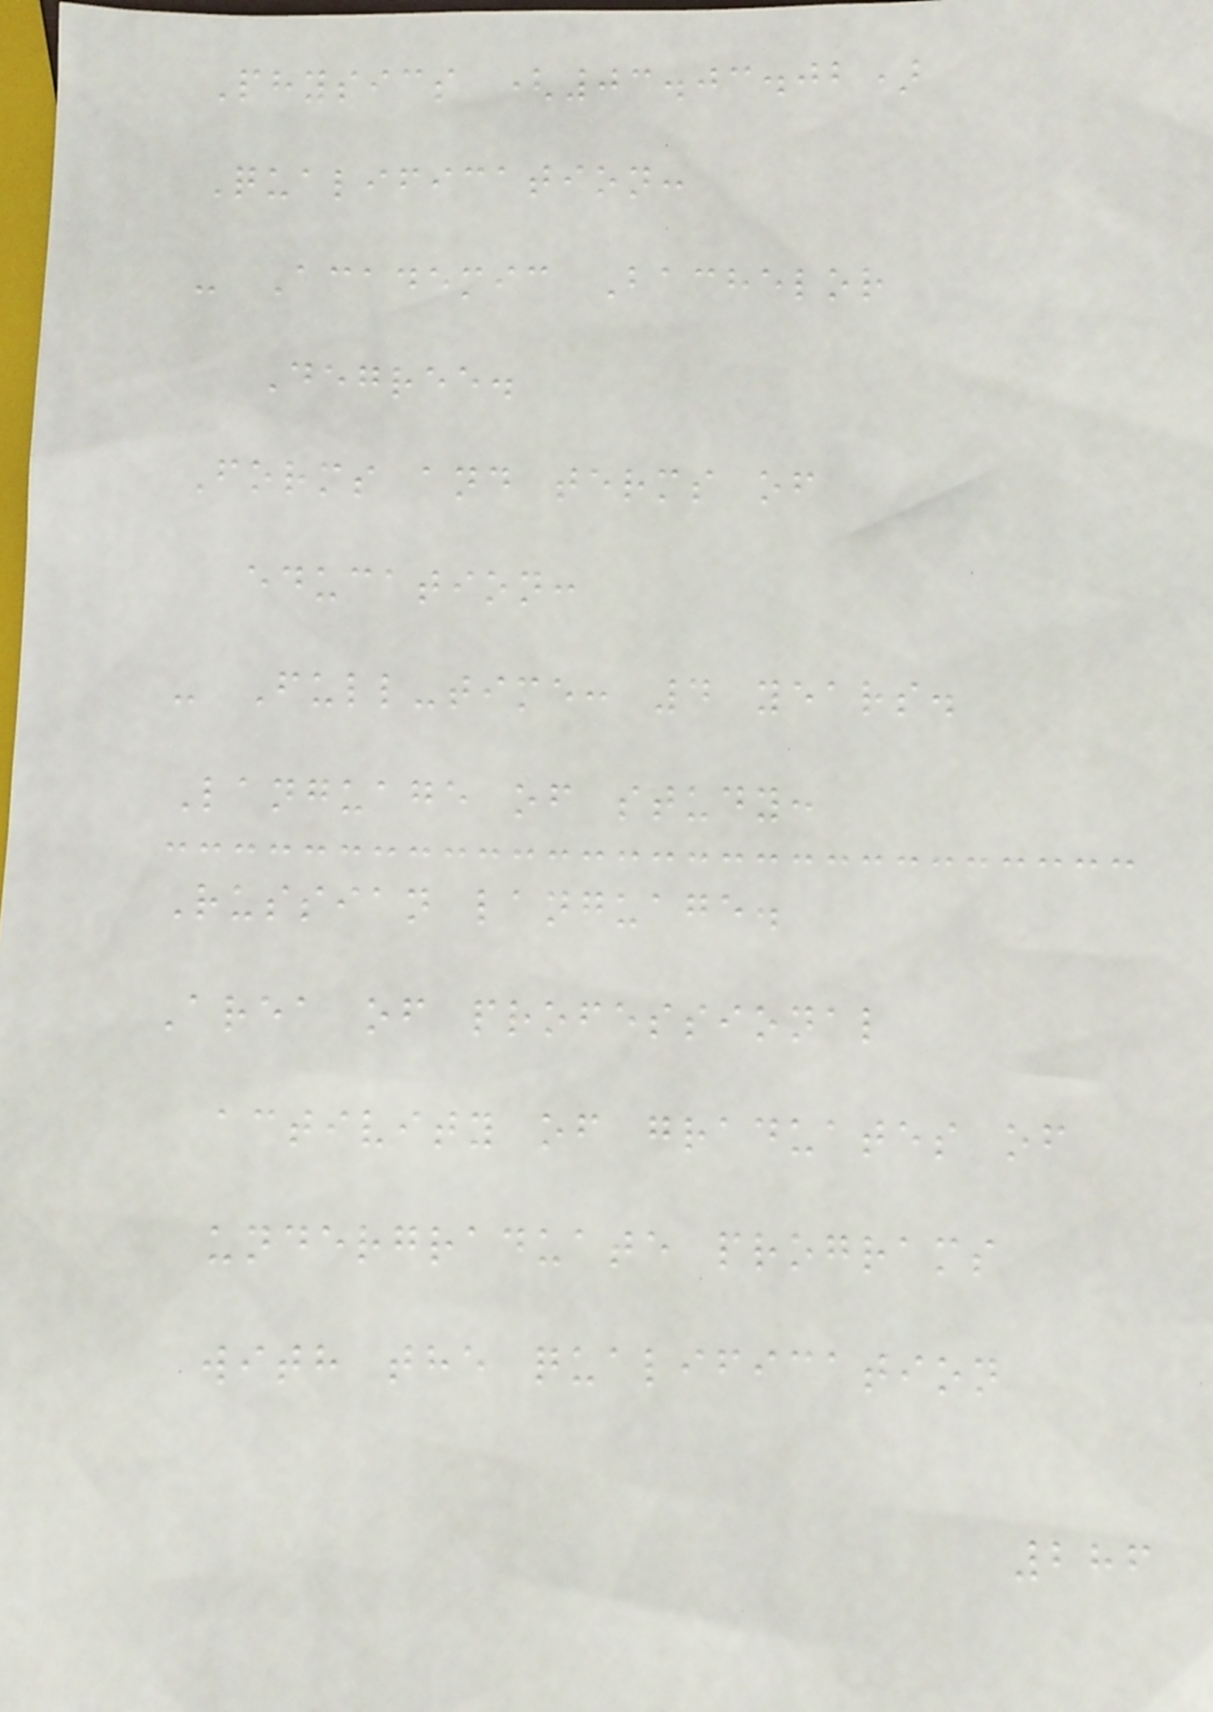Physics (03.03.02)
Qualification:
- Academic Bachelor
Degree.
Forms and terms of
education:
- Full-time: 4 years.
Language of study:
Russian language.
Area of professional
activity of graduates of
undergraduate programs
with the qualification
286
